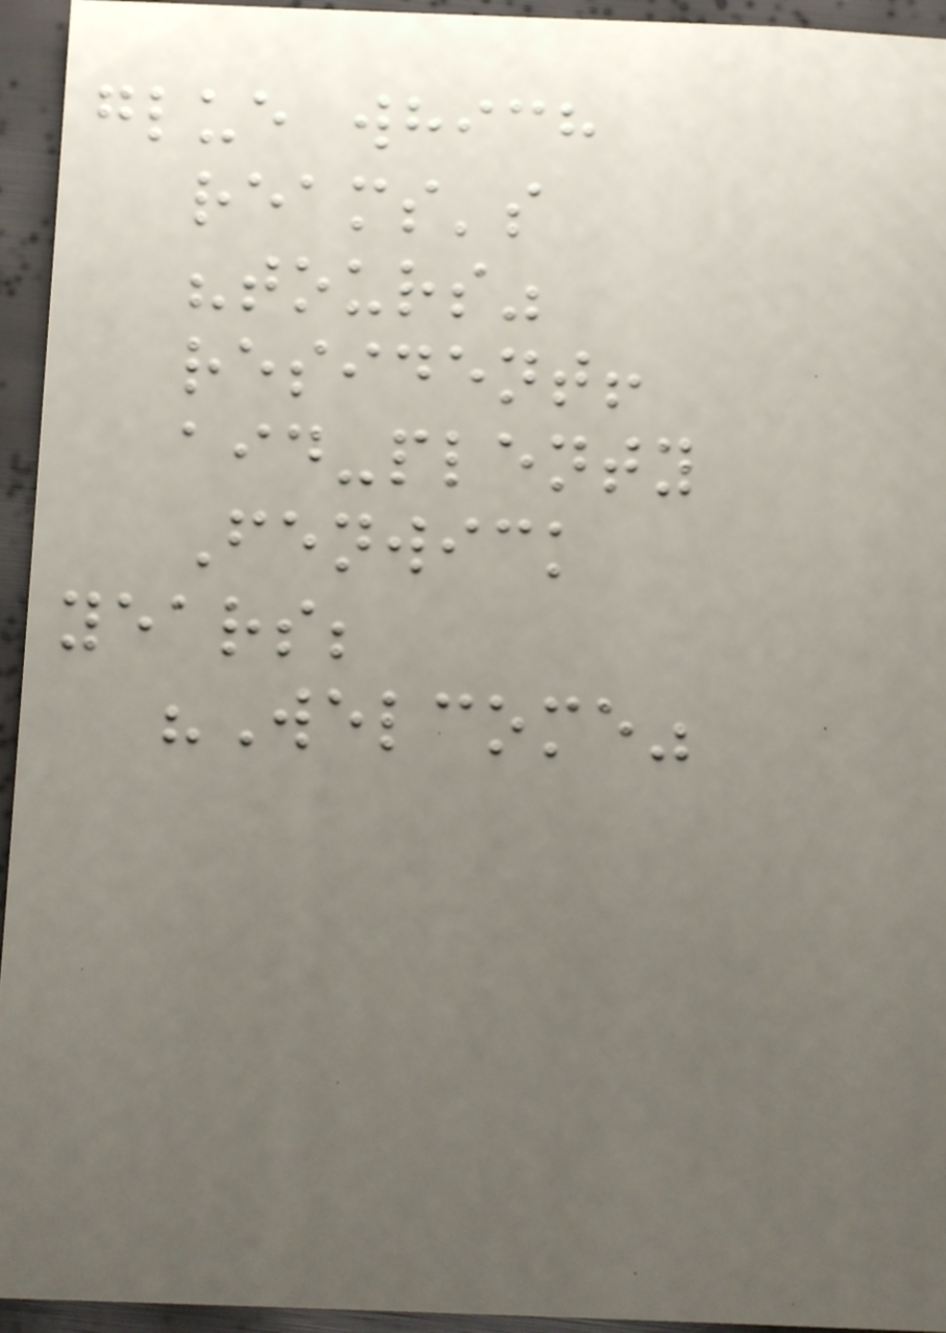glue which
reams's
"tours"
resident!
aid-plenty
Fenwick
years;
"Welcome"
